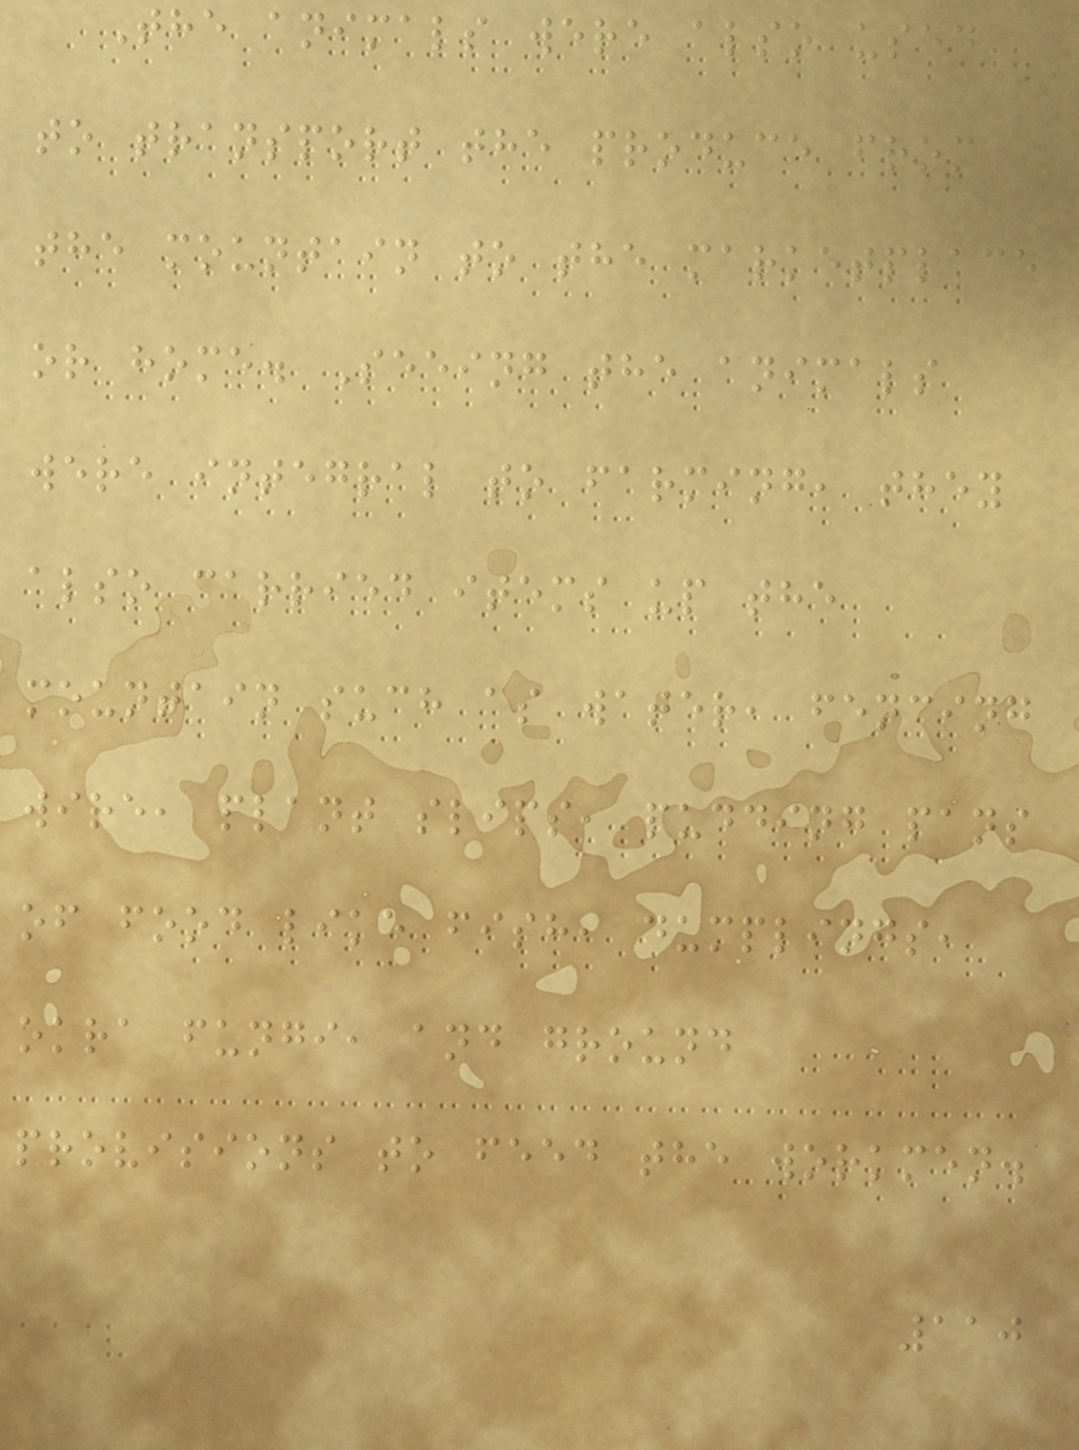The animals were also used
to transport the produce from
the mountain to the marketplace
or home. Seeing the animals
were integral to farming, they
also carried items up the
mountain such as water, fencing
wire, plant slips, pudding pans
of food like fish, dumplings,
okra fungi, and ground
provisions to feed the workmen.
110
